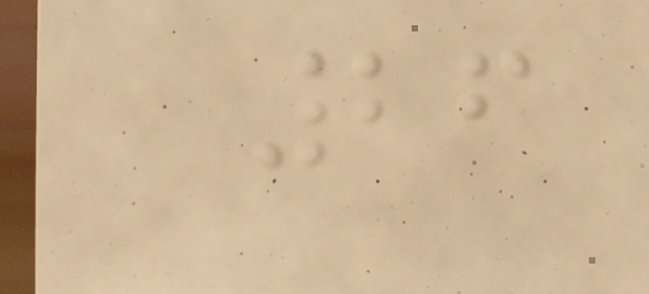26
